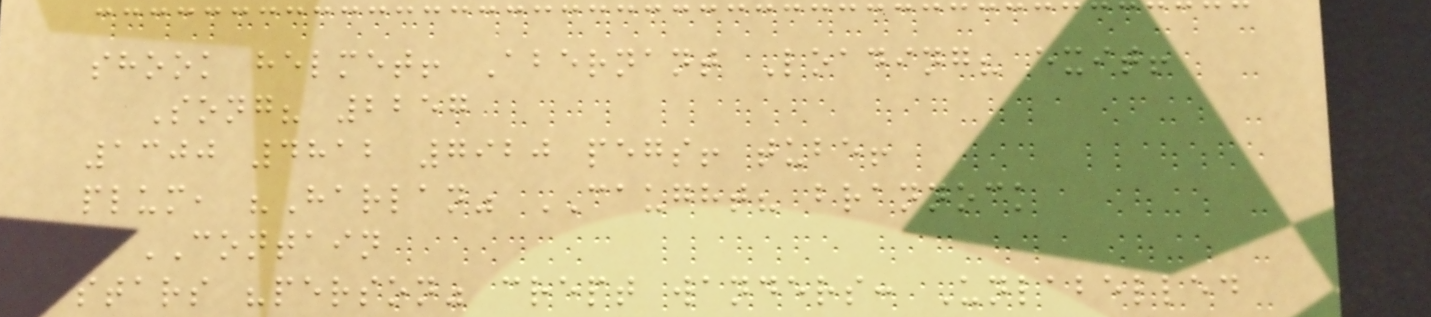shook helmet! Abernant Loading? exit!
Song? 2257
1300 4812 7920 pegs! tube!
plum, "Harlan" CAUGHT? brannock
CONTAIN
stars "person" crept wanders: Unlabelled
